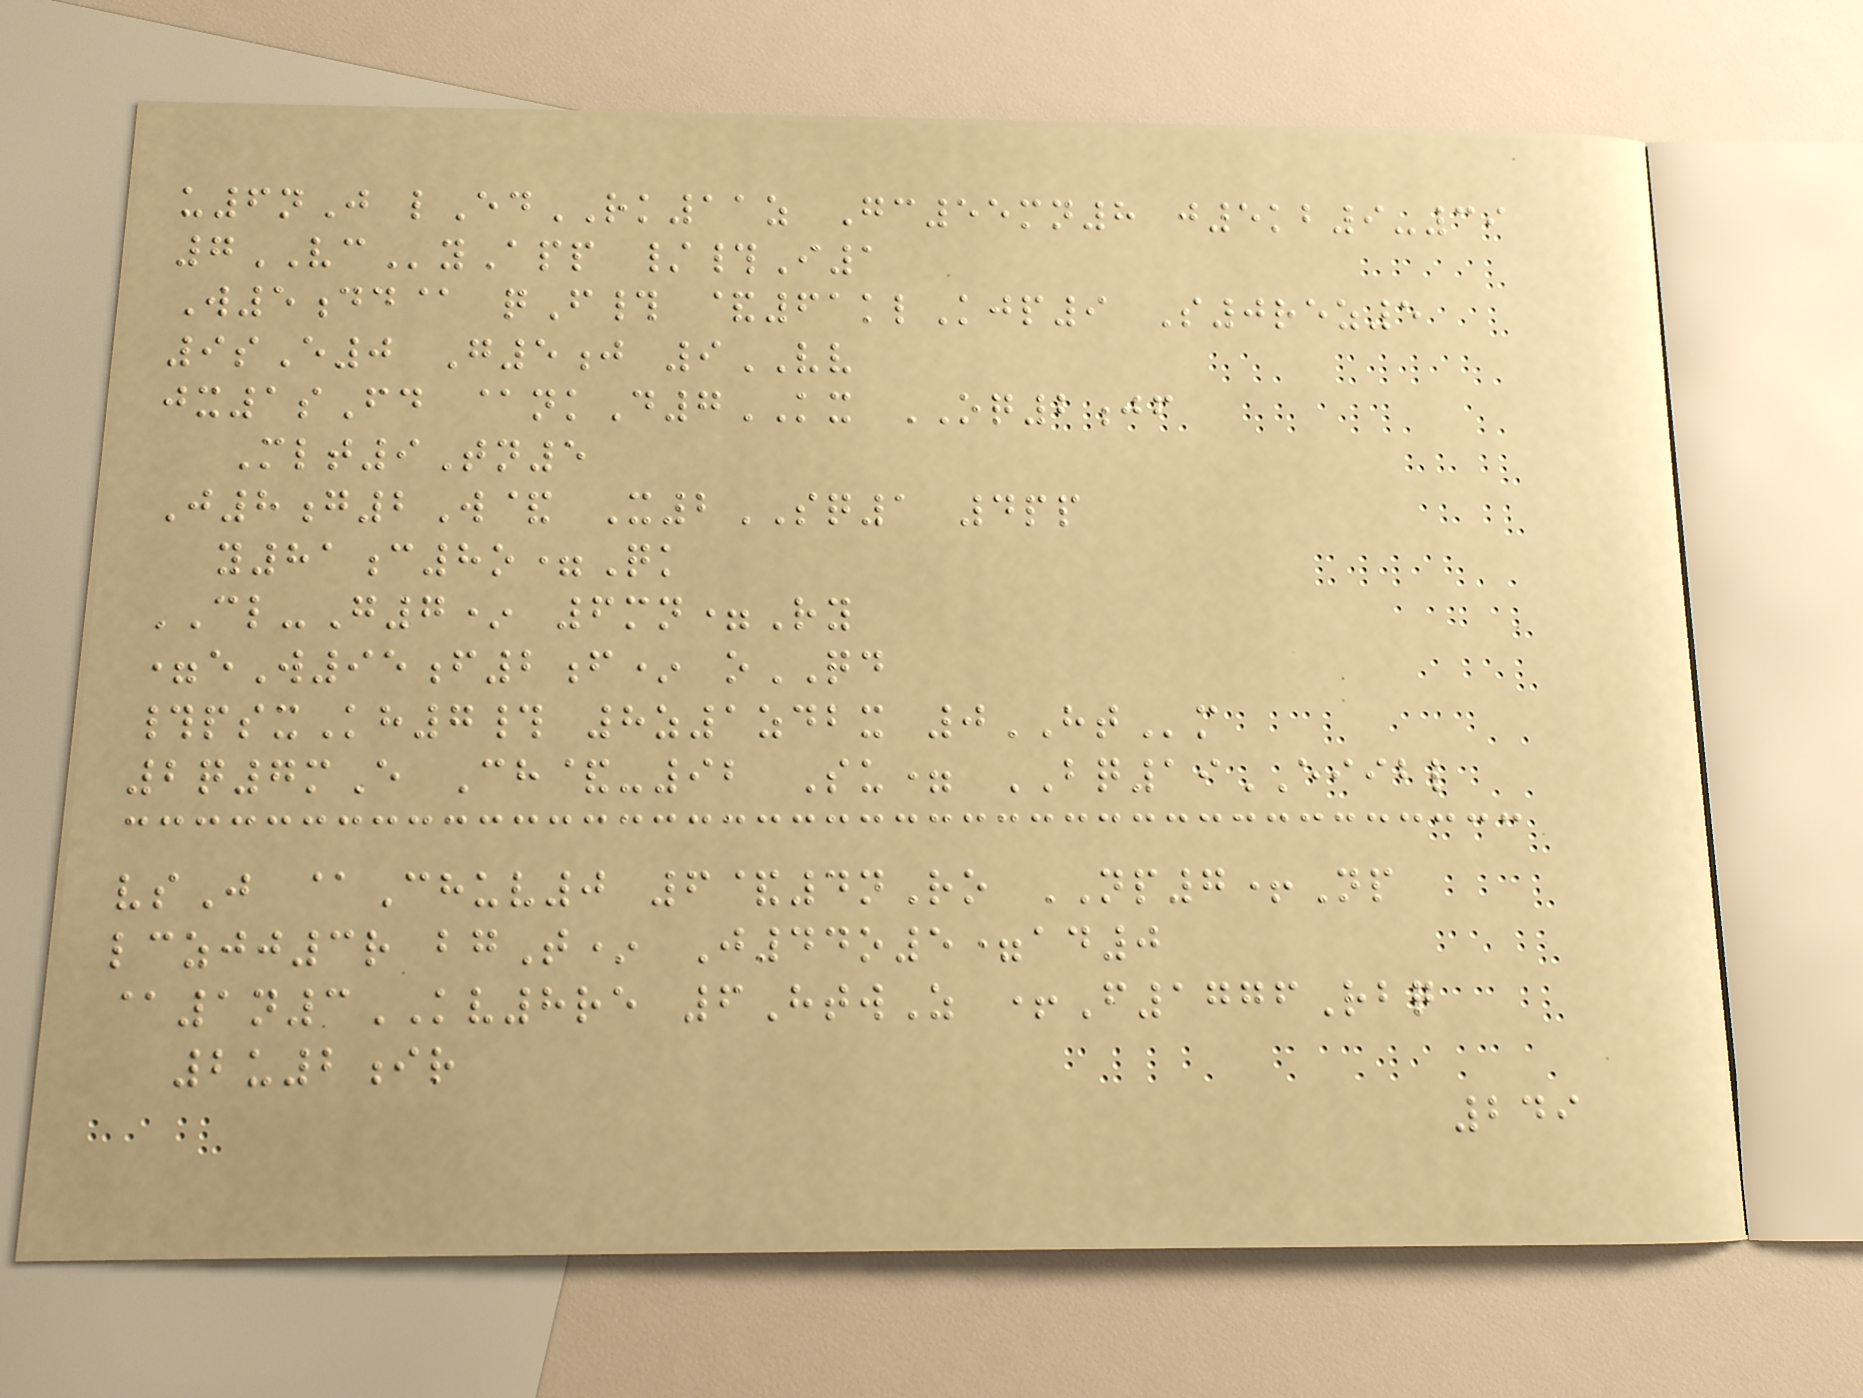u6nJ lEdRK11z Gc55mn8 j5kb9-39
7VCyApp /#I1
W5dd@ qF# &61klKjp9 S0rez5
9sE0 G5j 9VV
jx1sFd @nkD7KX OQ2jf
Mlt9Tn5
J8g2W& X2SQ1 4pp
y81c8o=Qk
CL-G7* 6mn=Ry
=eW95f2f* oQD
#psxKh7# 8z1zdbx 0HTm
2q7mE Ch&-92 Su= BQ19EIIBL
vsJ @Chuv0 6&4nRo NP7+Np
lczjj3r bgT* J44o5=ad0
@1n3KV8re 6HtwZ +F1776Rbq
2u2ir
249
